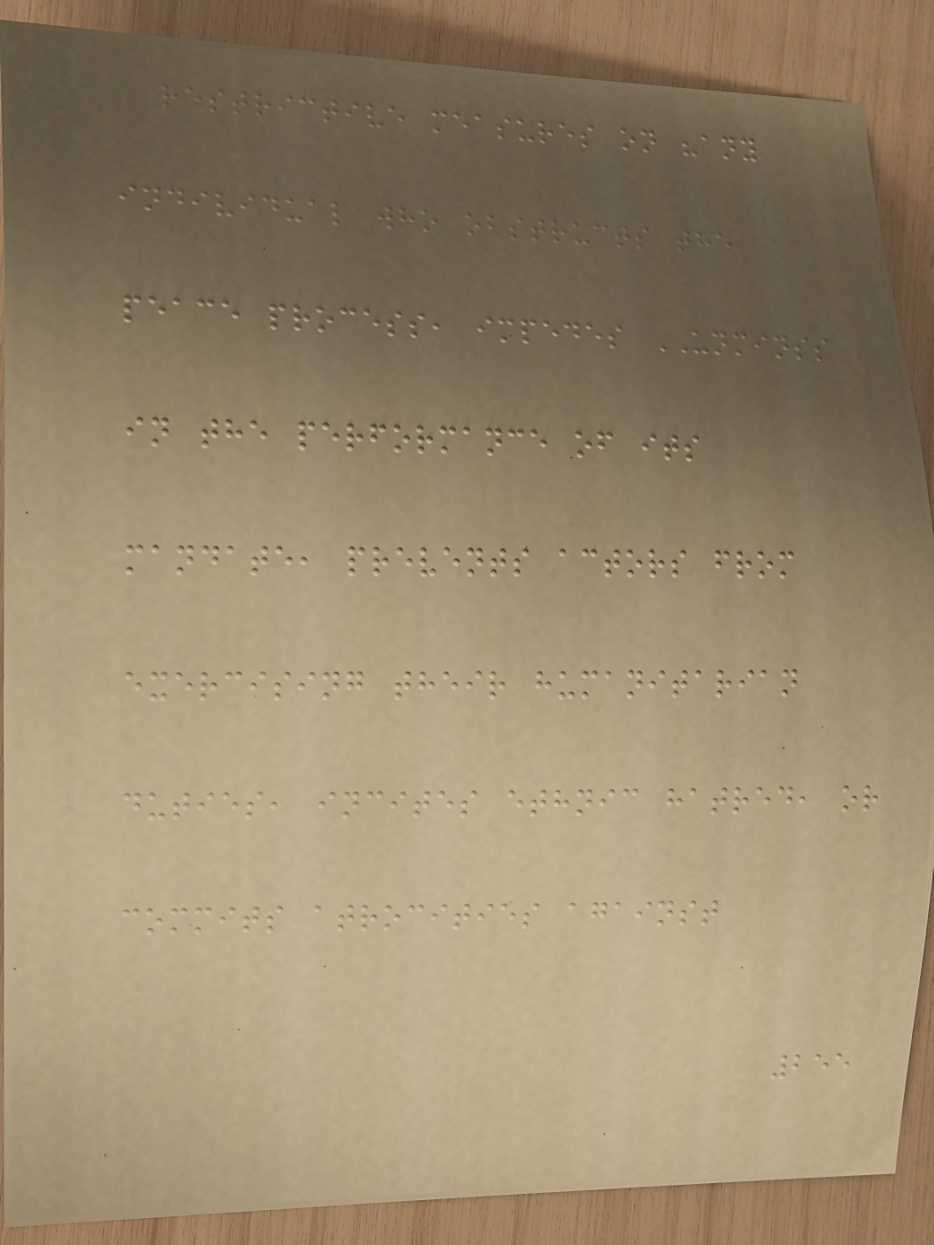restrictive measures on "any
individual who obstructs the
peace process, impedes UNMINSS
in the performance of its
mandate, prevents actors from
exercising their humanitarian
duties, incites ethnic hatred, or
commits atrocities against
255
